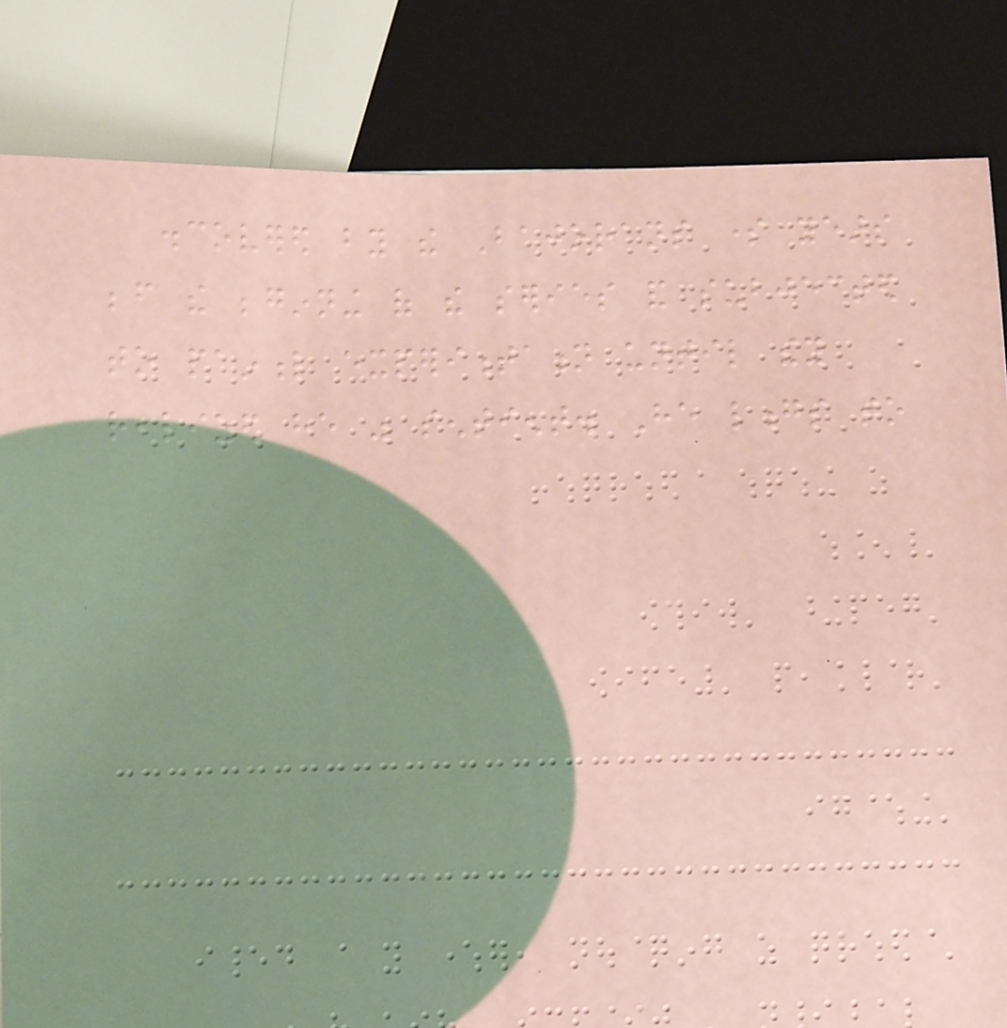discovered by the Bajorans some years
before the beginning of the series and subjected
to painful experimentation until they
realized he was sentient. He longs to
